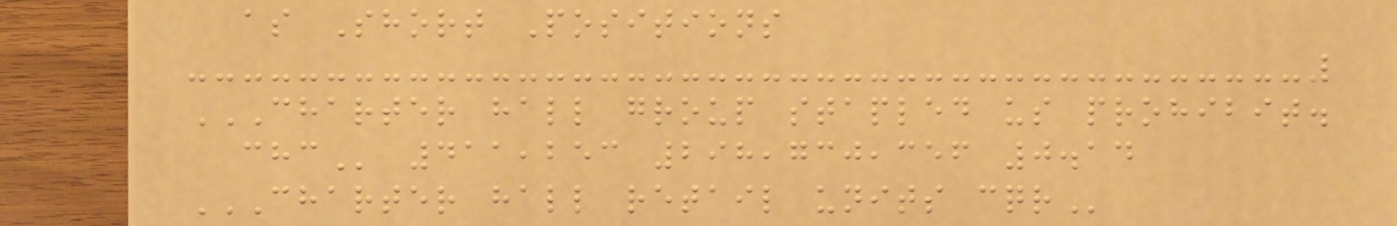as Short Positions
CHARTER HALL GROUP STAPLED US PROHIBIT.
CHC 411,253 298,730,356 0.14
CHARTER HALL RETAIL UNITS CQR
